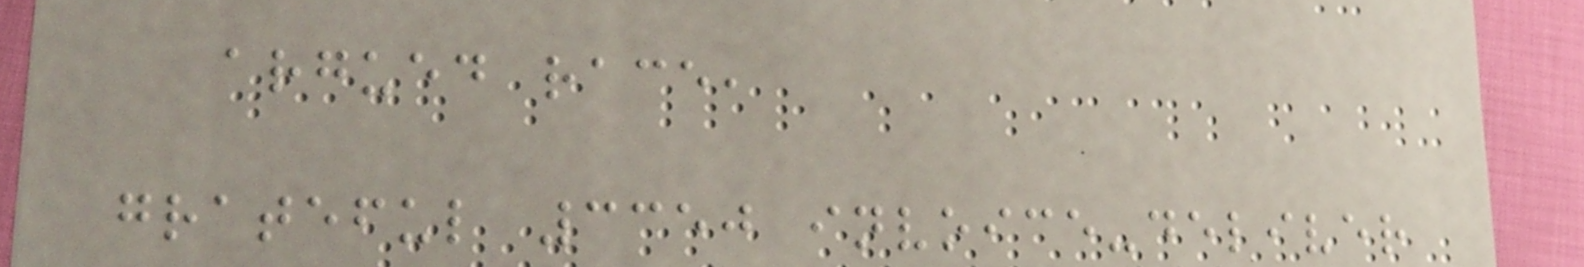argued race,
grateful 3350 invoice-deliver
